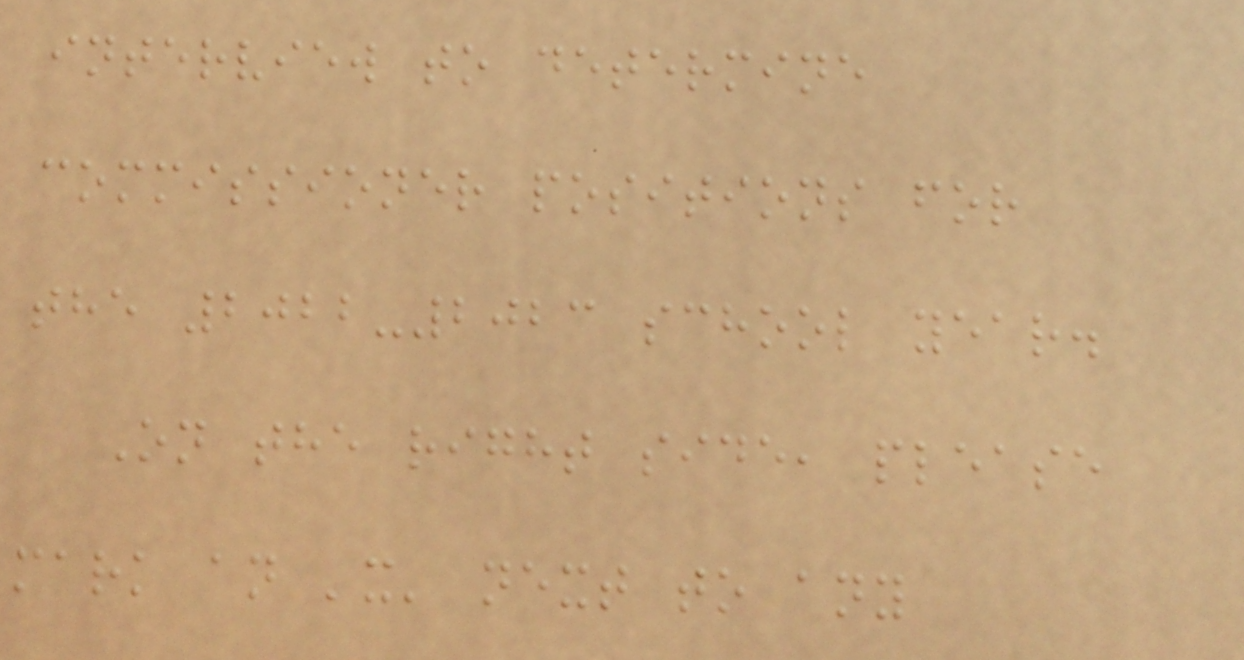interview to determine
commissioner positions for
the 2022-2023 school year.
On the right side, please
mark an 'x' next to any
